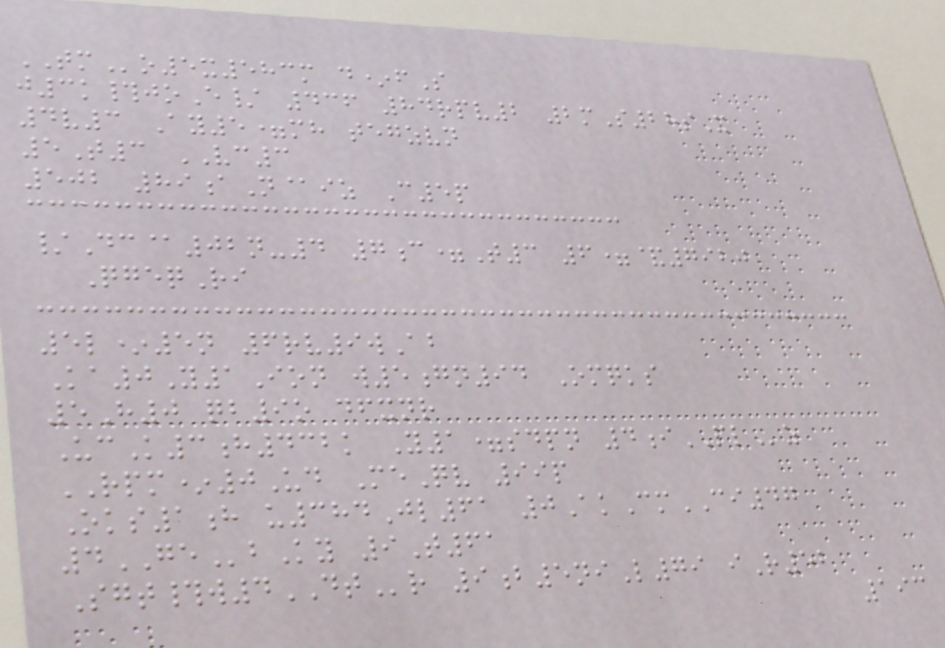TMo5x583m d*fS
j3k#joE/ 436 84rpv2 2mS28sX
4v3 Ay5=mh tegzvn
5T3 VC3
502 89aN@iz C5p
/Dc@02n-4 7c=T3 6=&7920
QgeqRi
5l*5n 6rv9wAb
Ka0Y1Ion w5gn94 Omqks
5H0 qb9o dfxnr
UcK3h432k Y1=sdpn 4iPLz
RPM*0Ud MeQv 99p
Oks1h u384Jl61 0AkCmCI47
4GEbKy 9T61
Sgt#w4DTr 9b5niL79 iR52
193
